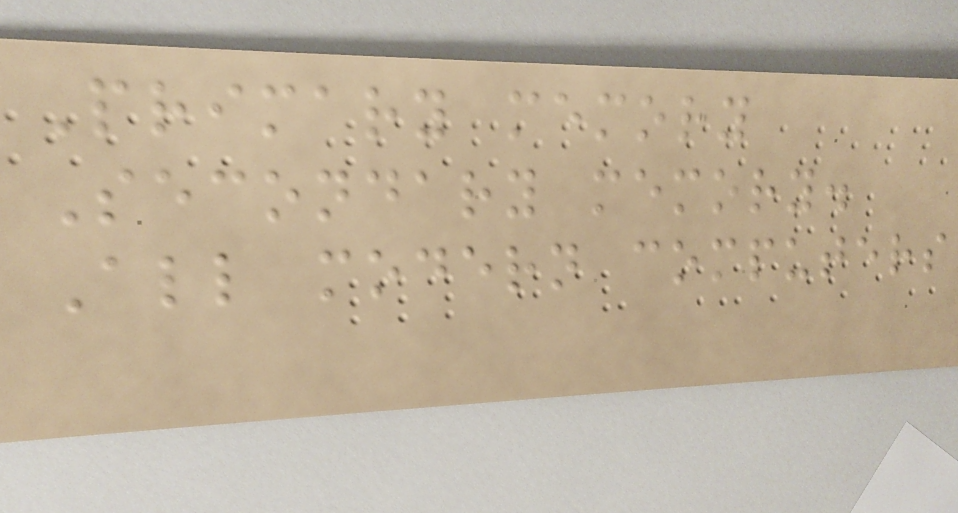Primary memory
Secondary memory.
All modern computers
